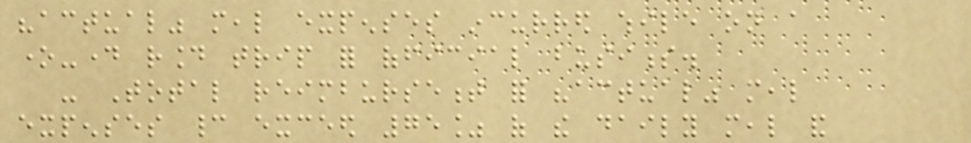"actual" meal expenses incurred while on a
one-day round trip for official business.
- Total reimbursement for "actual" meal
expenses cannot exceed 75% of the daily meal and
